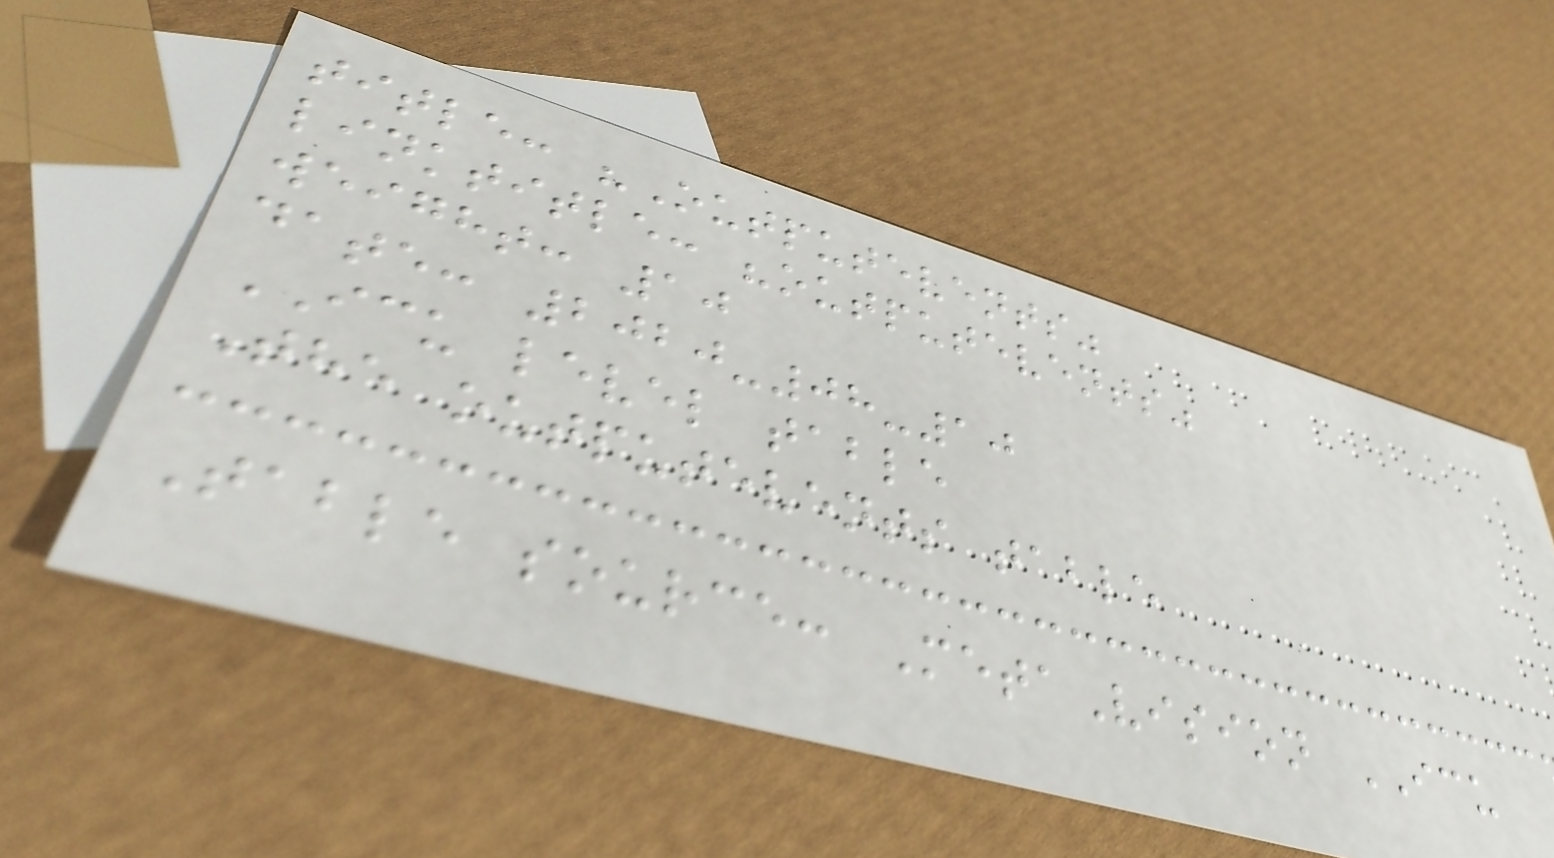title: "Outputevents"
linktitle: "outputevents"
weight: 10
date: 2020-08-10
ICU level table
The outputevents table
Table source: MetaVision ICU
